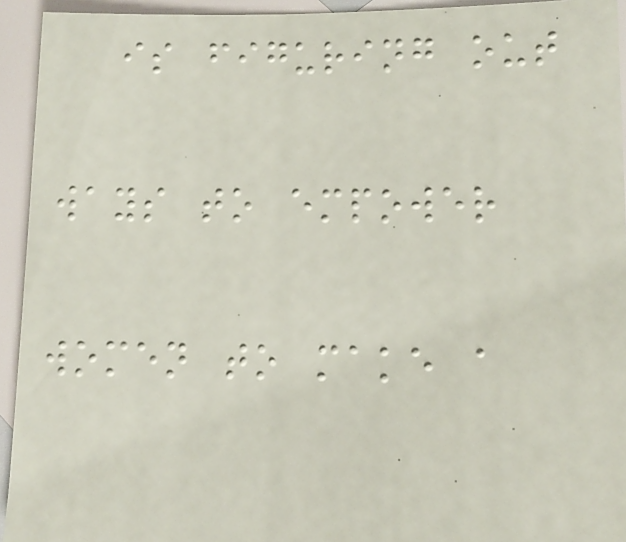is figuring out
ways to empower
women to make a
